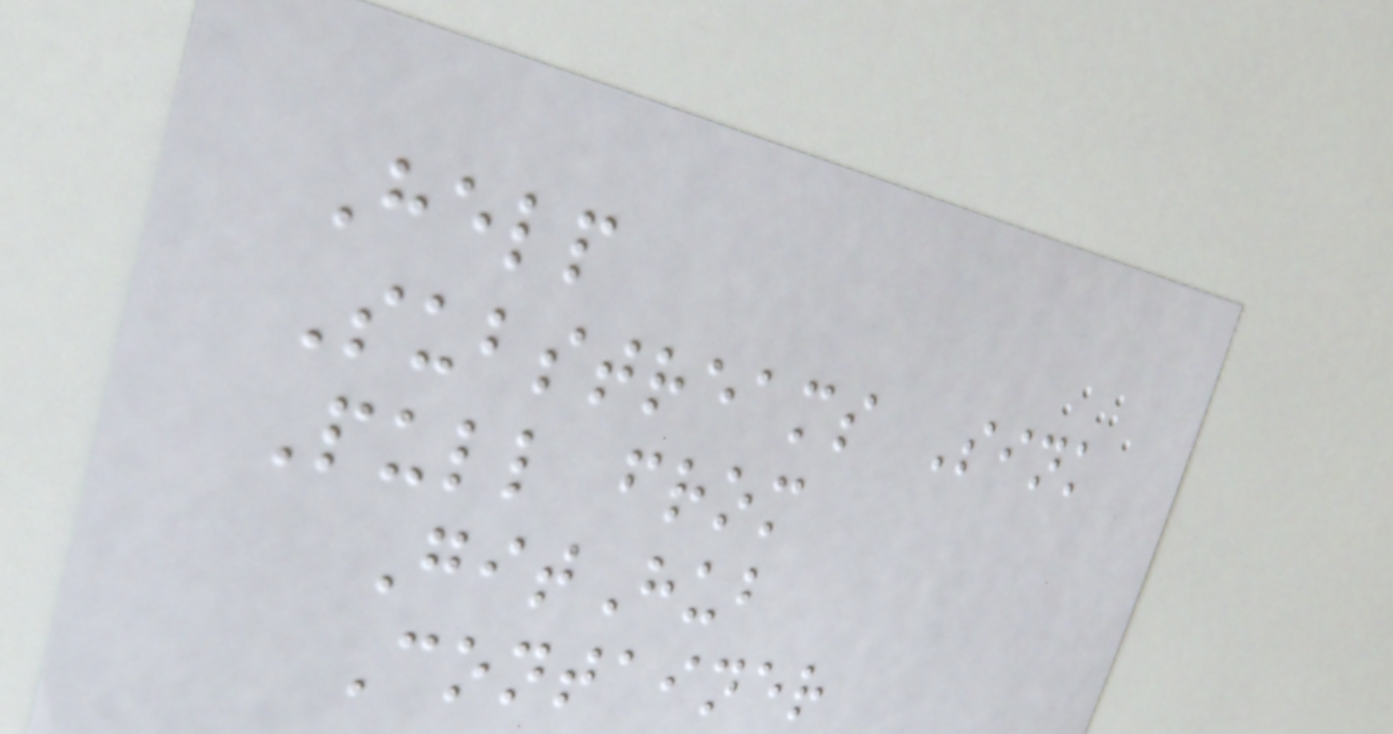Help
Substreams Sink
Pull from
GitHub
Container
